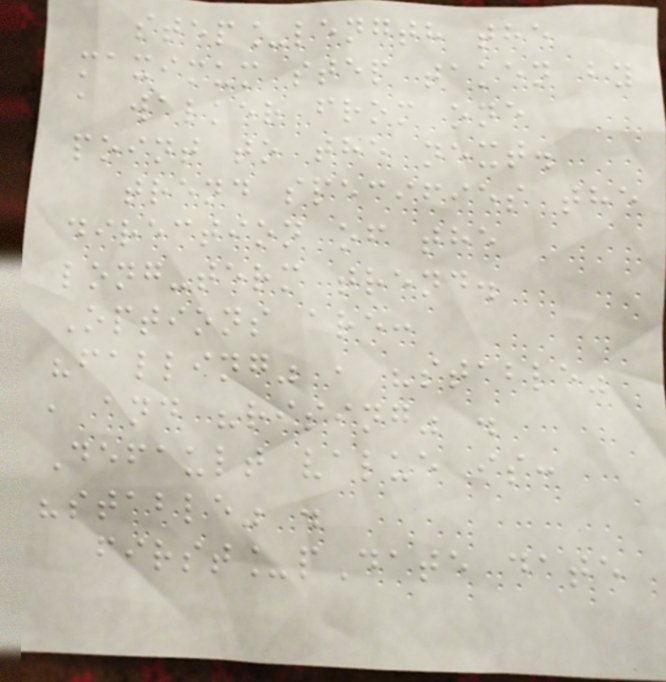step_length the
maximum step taken by
a walker from one
point to the next.
trend specifies the
direction of the
long-term trend.
Options are:
"falling" , "stable"
, and "rising" .
Default value is:
"stable" .
first_pDate date
